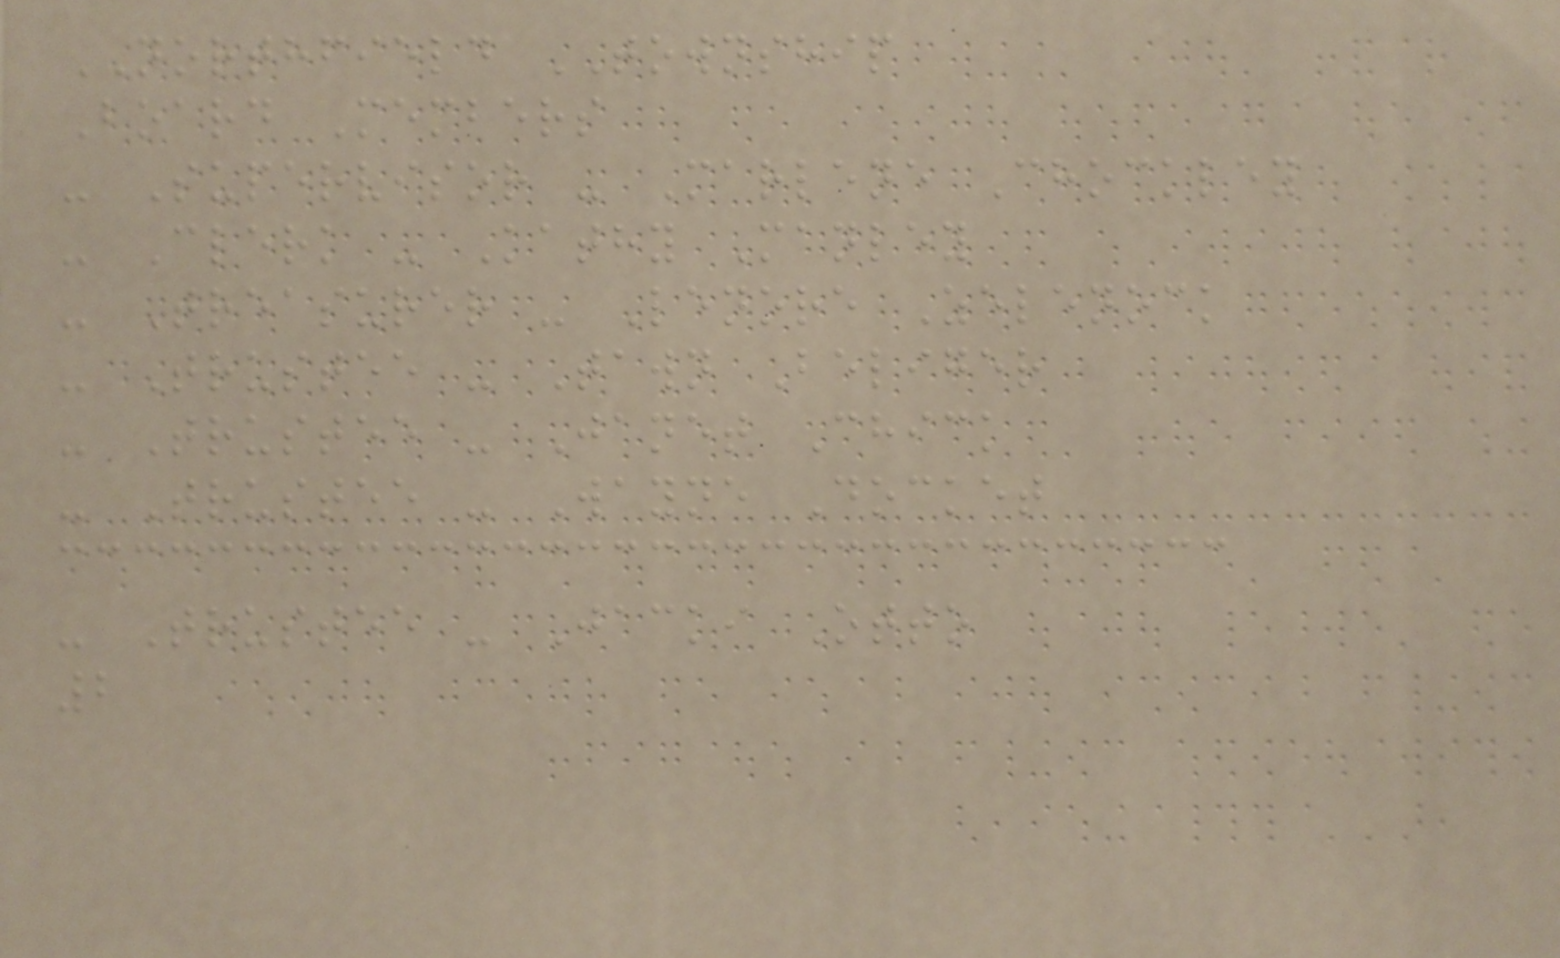NORTHFIELD TOWNSHIP
Board Members
- Supervisor - Marlene Chockley
- Clerk - Kathy Manley
- Treasurer - Lenore Zelenock
- Trustee - Tawn Beliger
- Trustee - Janet Chick
- Trustee - Wayne Docket
- Trustee - Jacki Otto
2
